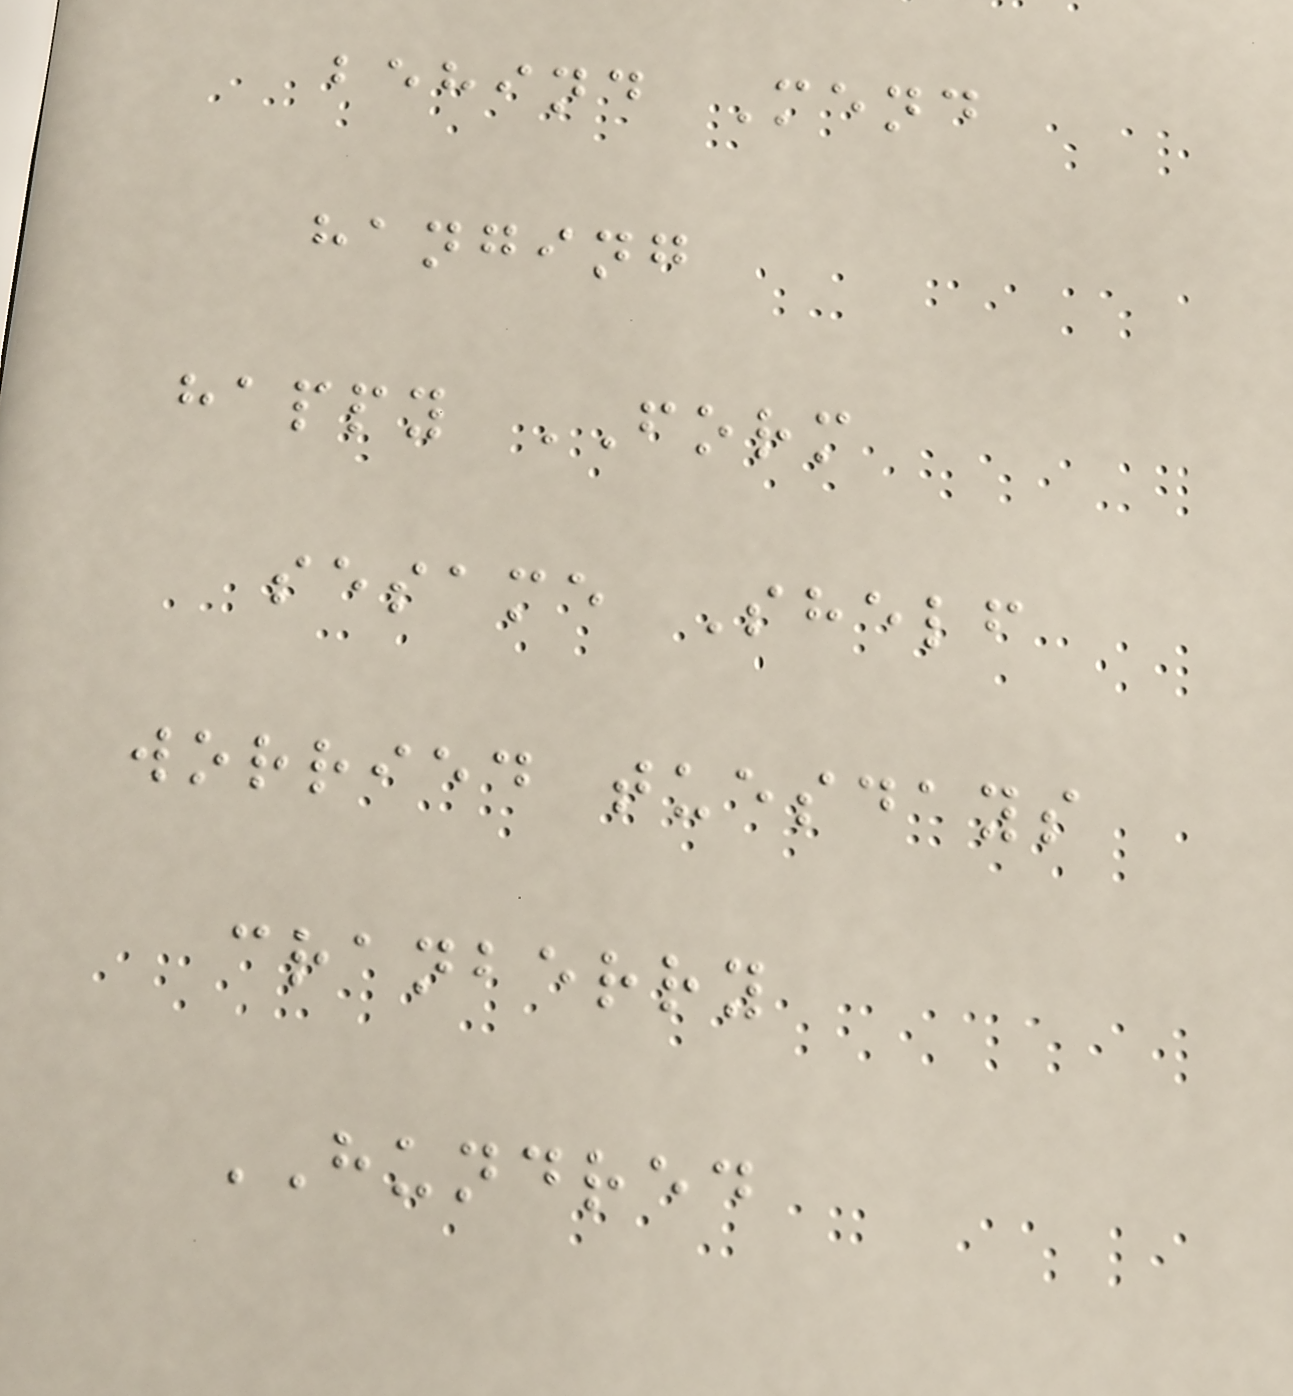behind Mend
hanging
happy FORM
sesame Shelf
worried tuesdays
cranberry
HUNDRED
